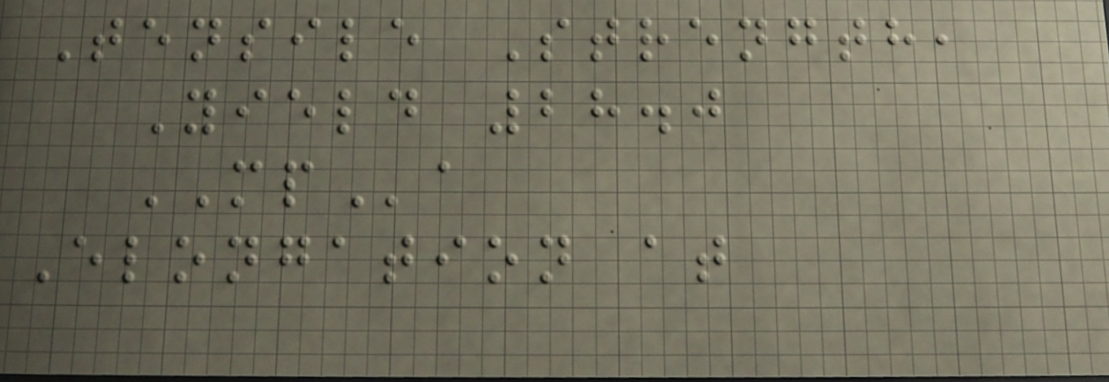Tensile Strength,
Yield 28.0
MPa
Elongation at
